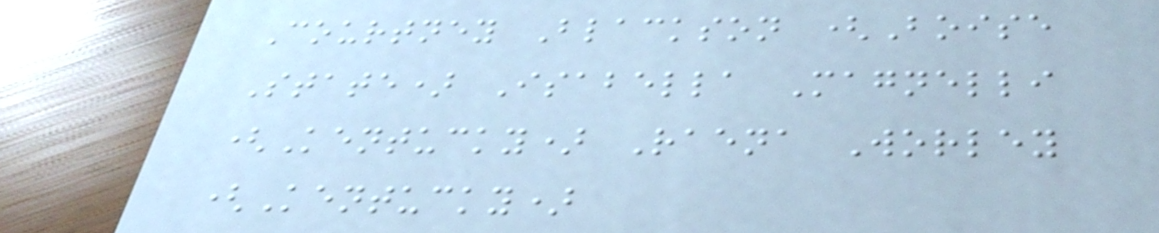Courtney Blackson (Boise
State) Isabella Magnelli
(Kentucky) Raena Worley
(Kentucky)
